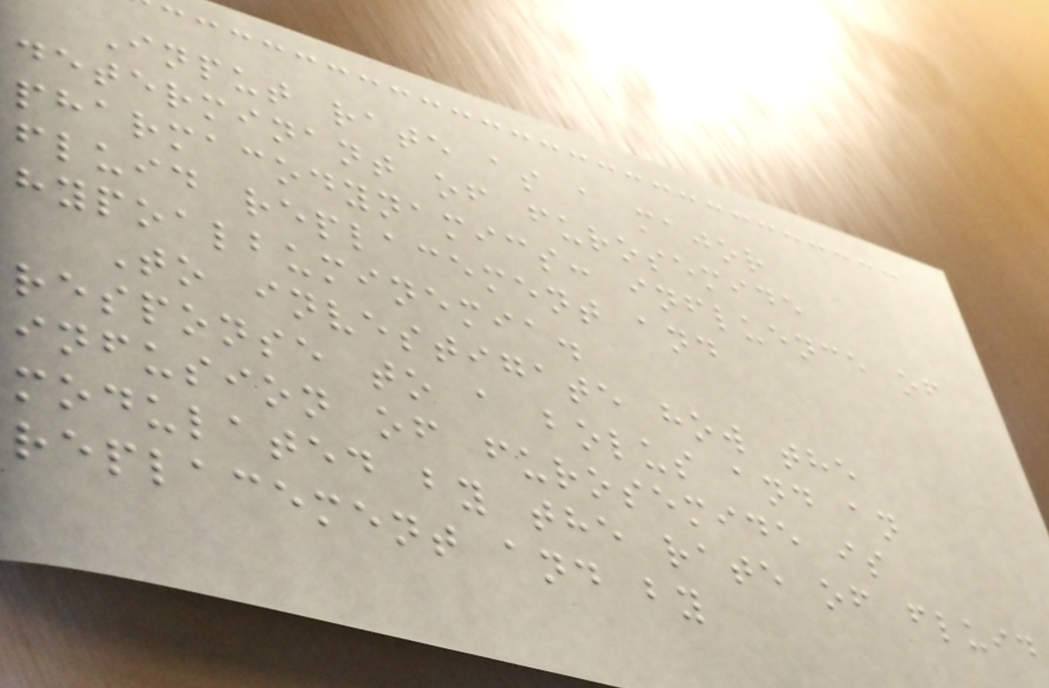Input rate as a major
determinant of furosemide
pharmacodynamics: influence of
fluid replacement and
hypoalbuminemia.
To investigate how the
response to a bolus and an
infusion of furosemide is
modulated by the rate of fluid
replacement and by
